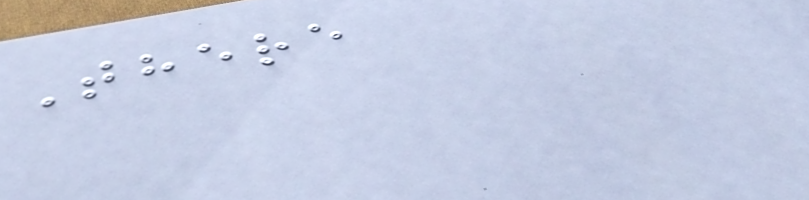There
